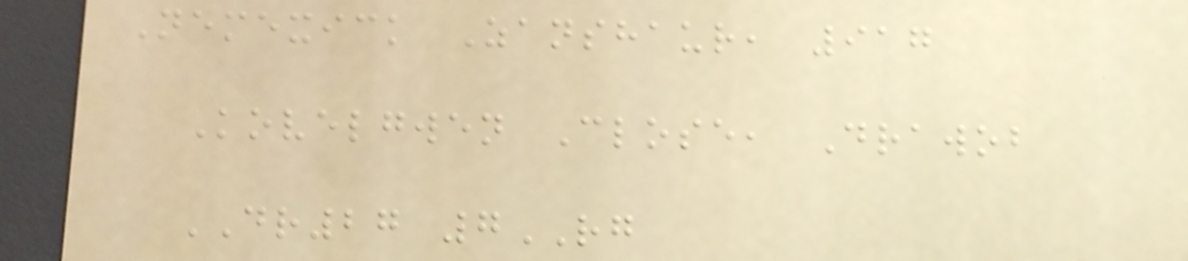Nemexick Zanshaur, 917
Kovelgwen Close, Drawob
DR27 7RG
